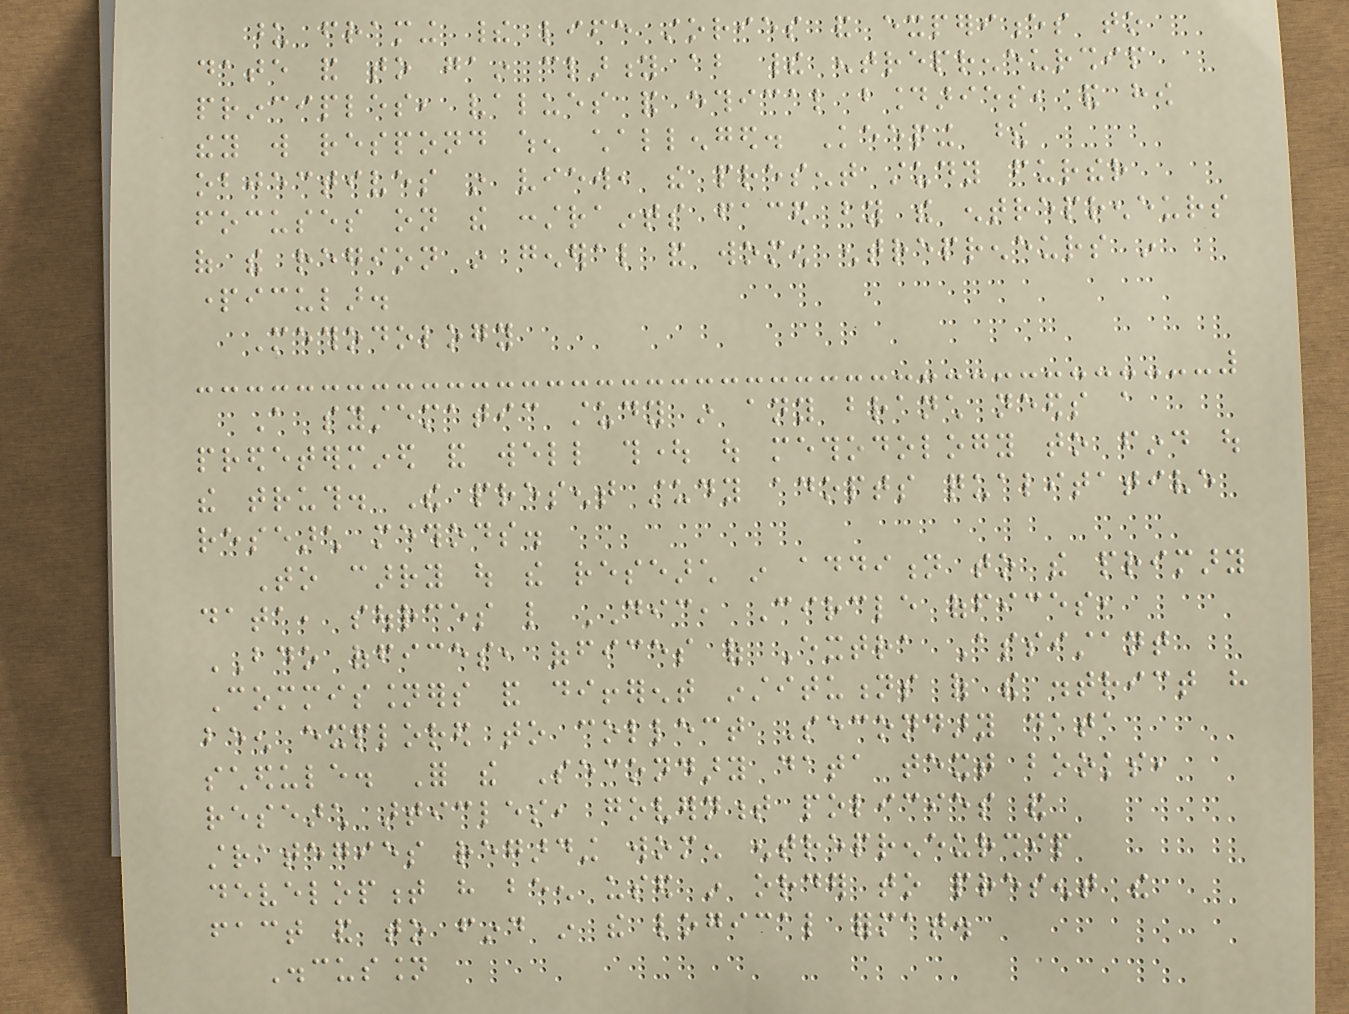upon framing their life stories and experiences to
date and to gain clarity about their entrepreneurship
principles, values and ethical boundaries, and how
they will respond when challenged. Keeping these
objectives in view, the present study further
focuses on the constraints faced by the entrepreneurs
of the region in general and women entrepreneurs in
particular.
Methodology
A systematic study in any branch needs a
predetermined and well thought out methodology to find out
the truth. The present study adopts qualitative
research methods.
To carry out the research in addition to the primary
data, sources like DIC, Circle offices,
BDO offices, offices of Extra Assistant
Commissioners and different institutions of the district have
been explored to collect Secondary data
schedule. For the Secondary data text books,
research articles, government policies and
strategies regarding women entrepreneurship
development have been used in order to present the
fact and to find in the logical format.
Discussion
